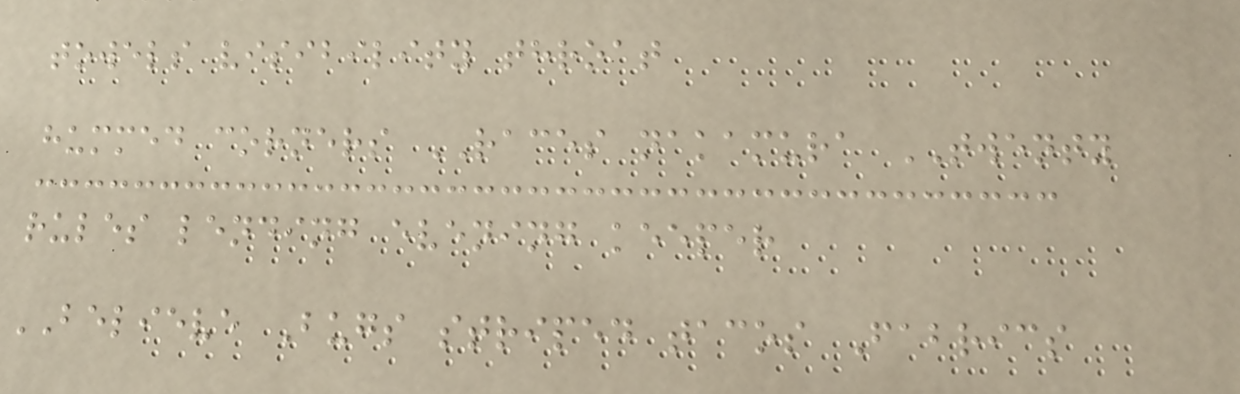towels visibility throat
hummed corners RACES nakamura TWENTY
rules lending evening keeper
BELIEVE Bugs striped tacos Fabrics
